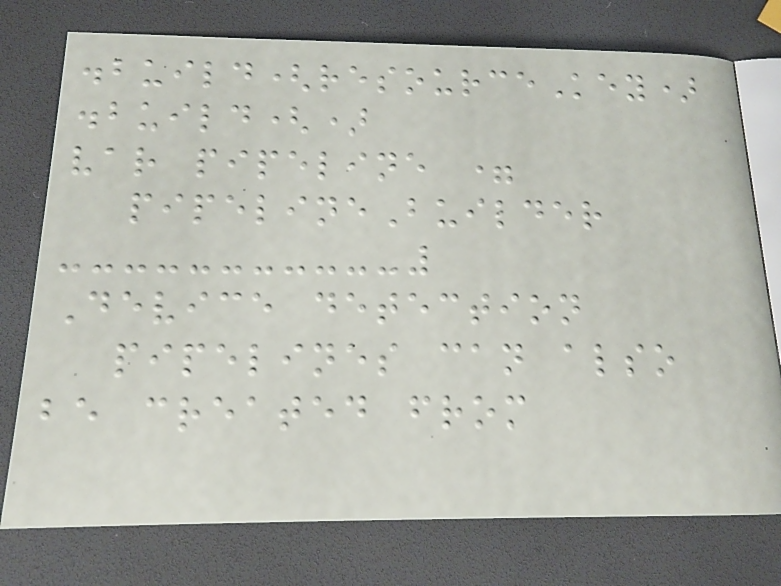.build(resourceKey)
.build()
var pipeline =
pipelineBuilder
Device detection
pipelines can also
be created from
